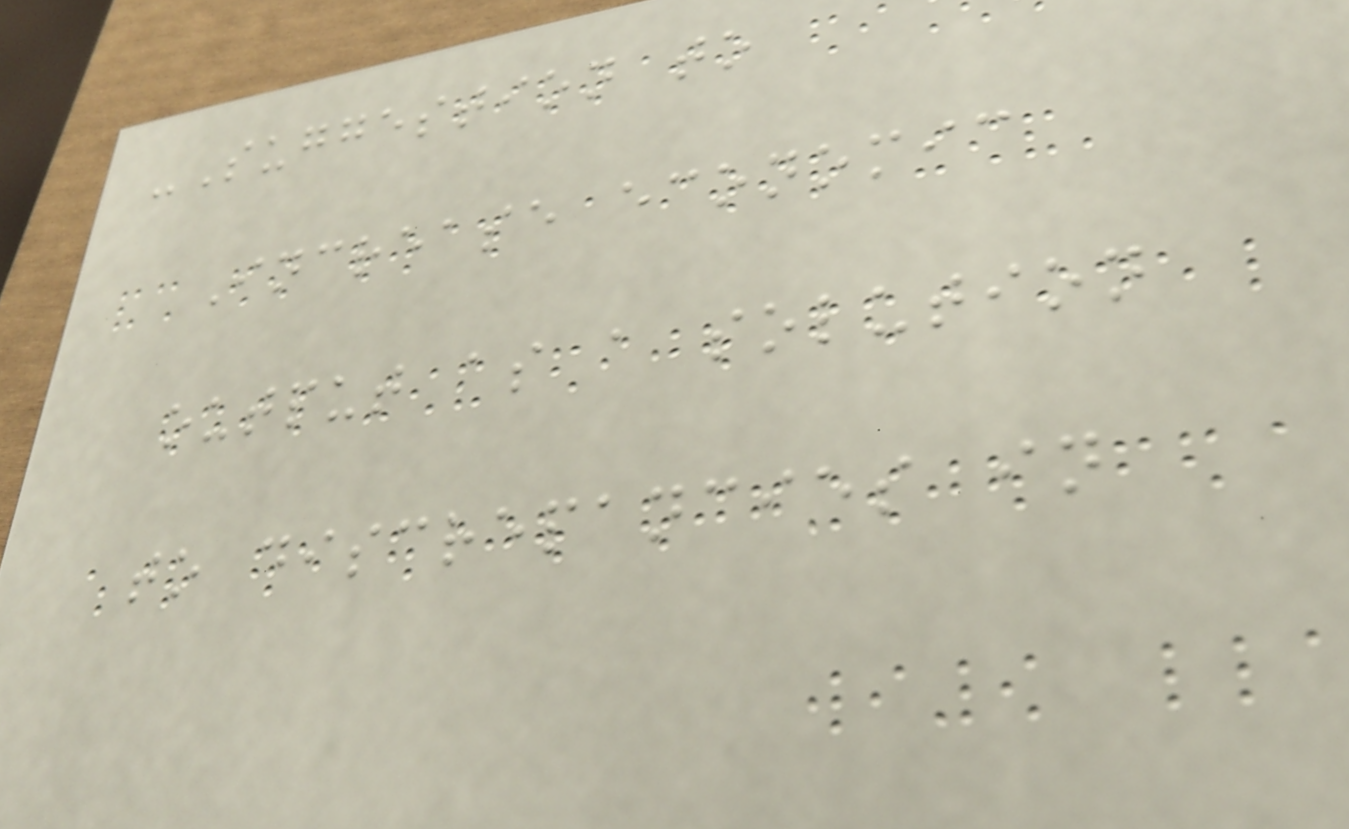-Suggestion to
Increase economic
output as a solution
to discrepancies in
